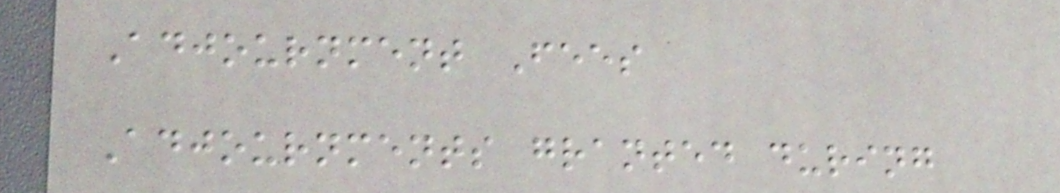Adjournment Fees
Adjournments granted during
